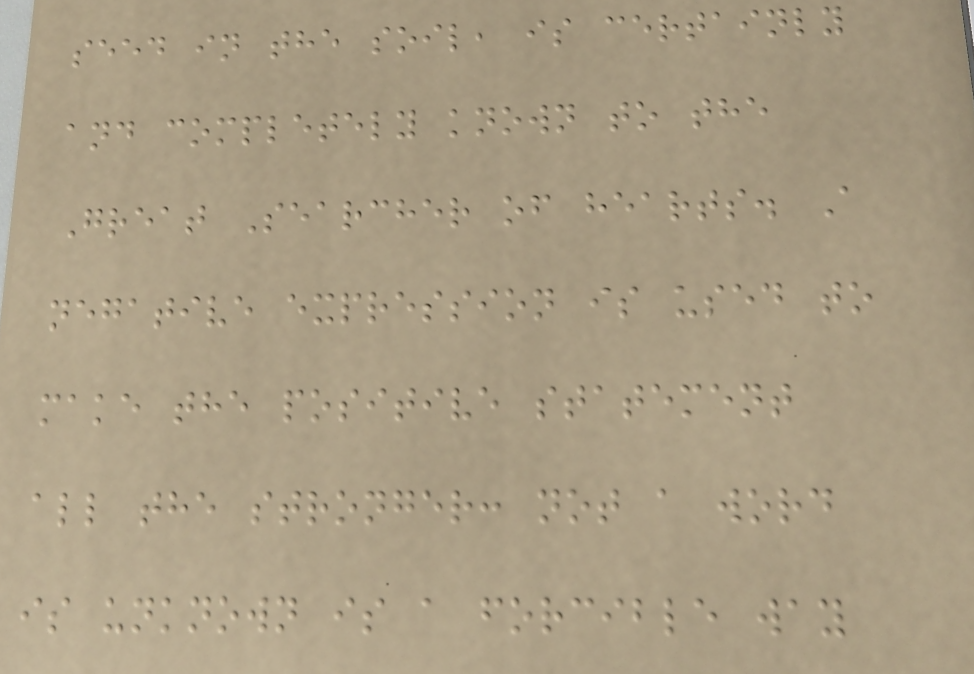seed in the soil, is certainly
and completely known to the
Great Searcher of hearts. A
negative expression is used to
make the positive statement
all the stronger: not a word
is unknown is a forcible way
